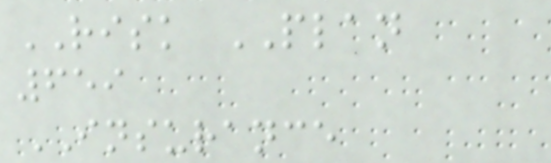RISK PLAN
659
INSURANCE
